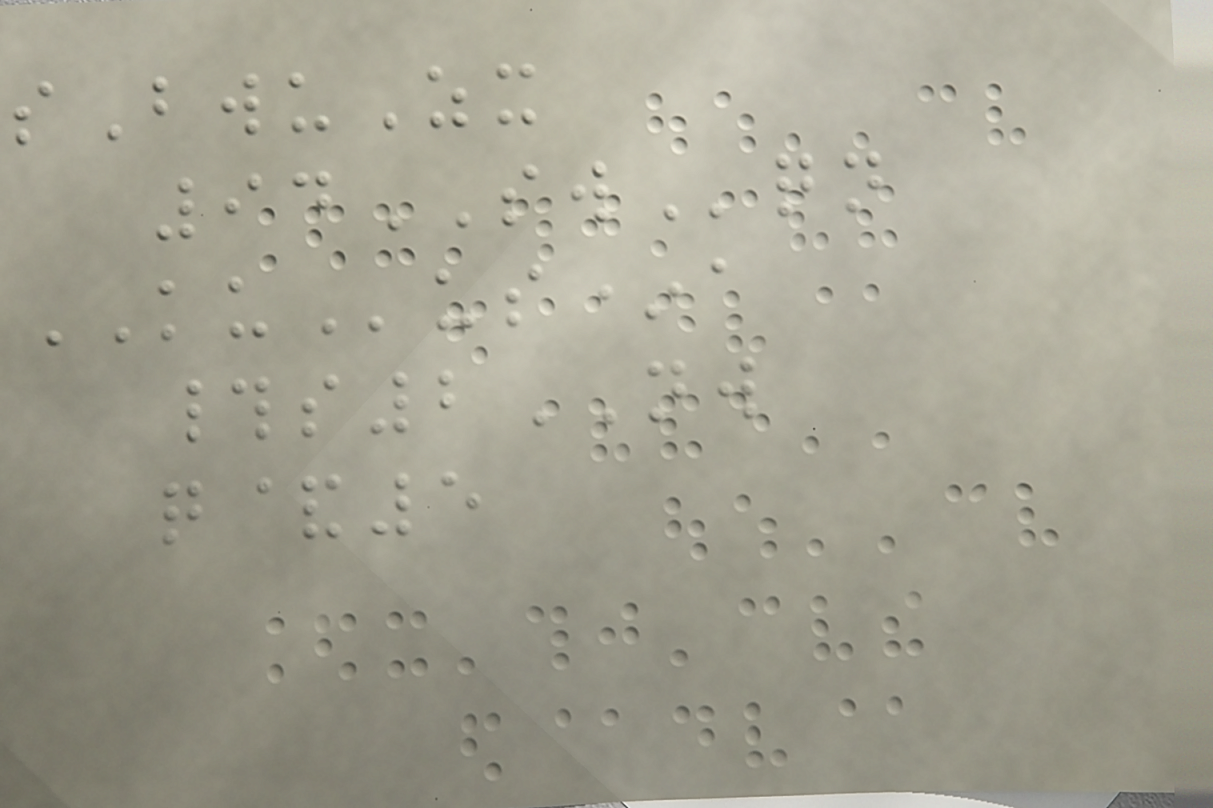sBwuZx
94SWqn
KUus*a
#s2NW
q&5
